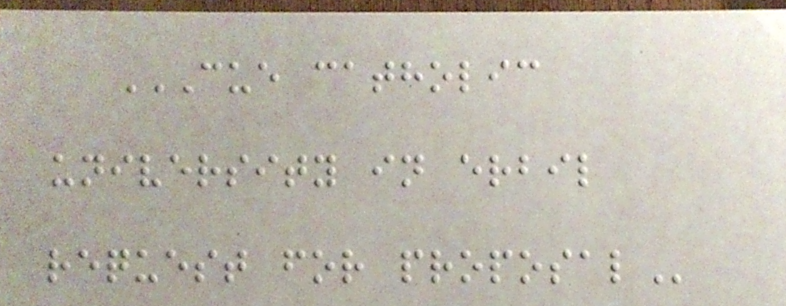CUE CATHOLIC
UNIVERSITY IN ERBIL
REQUEST FOR PROPOSAL
